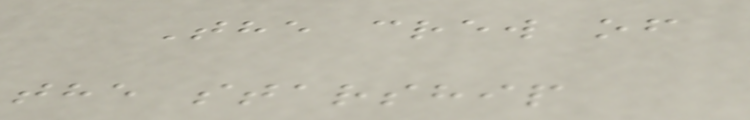The crew of
the starship
